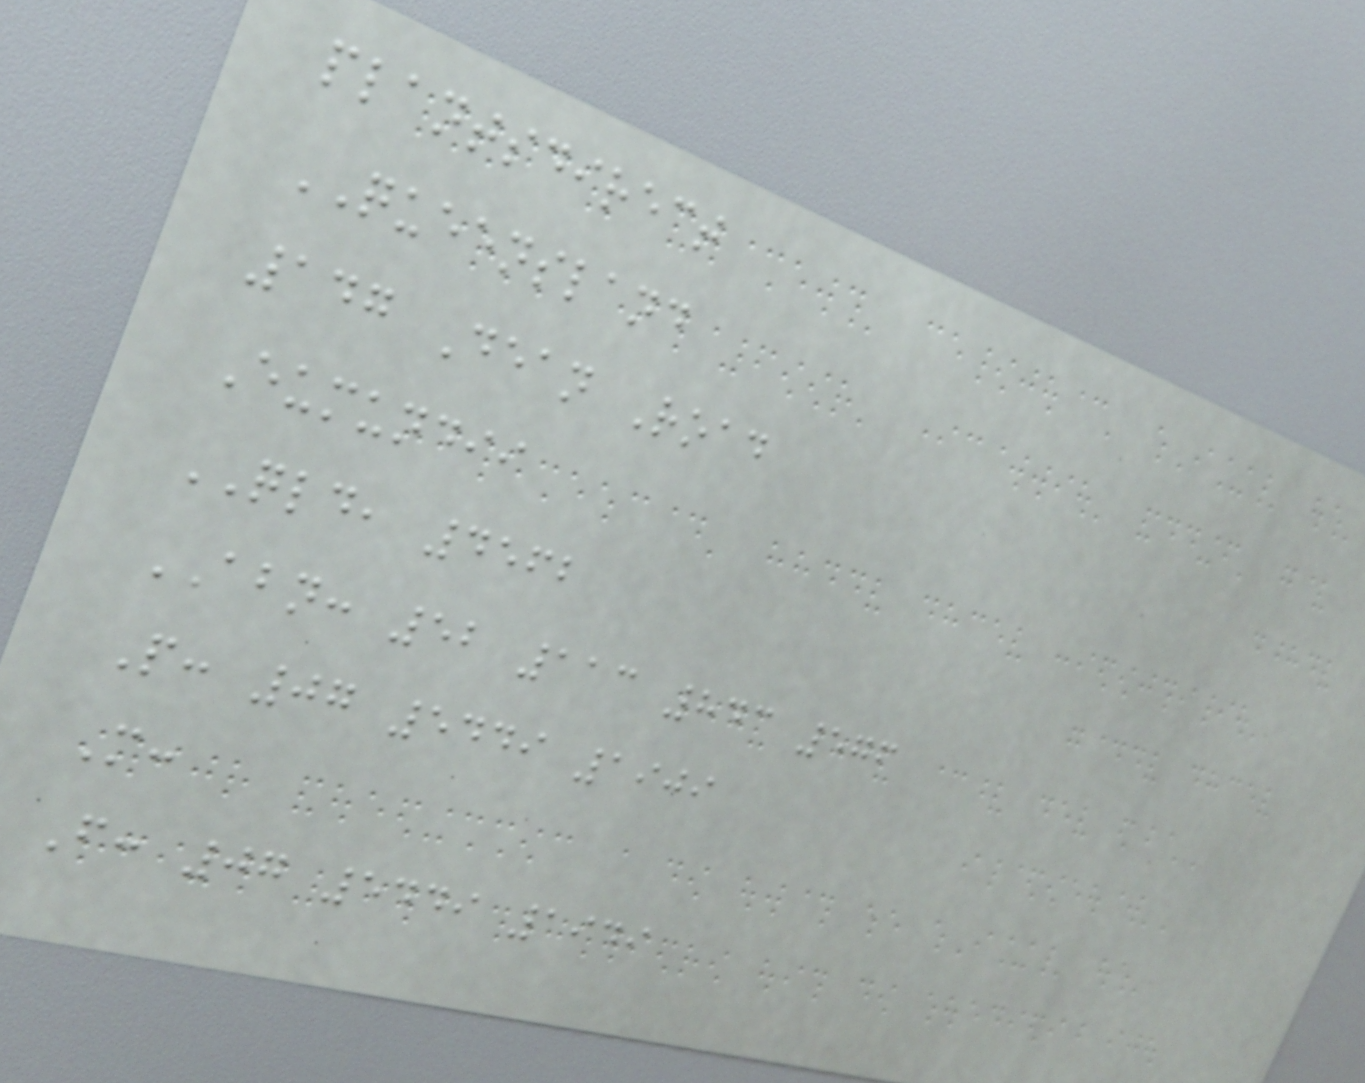plantsdirect
QUEENSLAND
147 Dean Road
Eumundii
QLD, 4562
ABN: 52 113 843 576
P: 07 5449 1909
M:
F: 07 5449 1949
